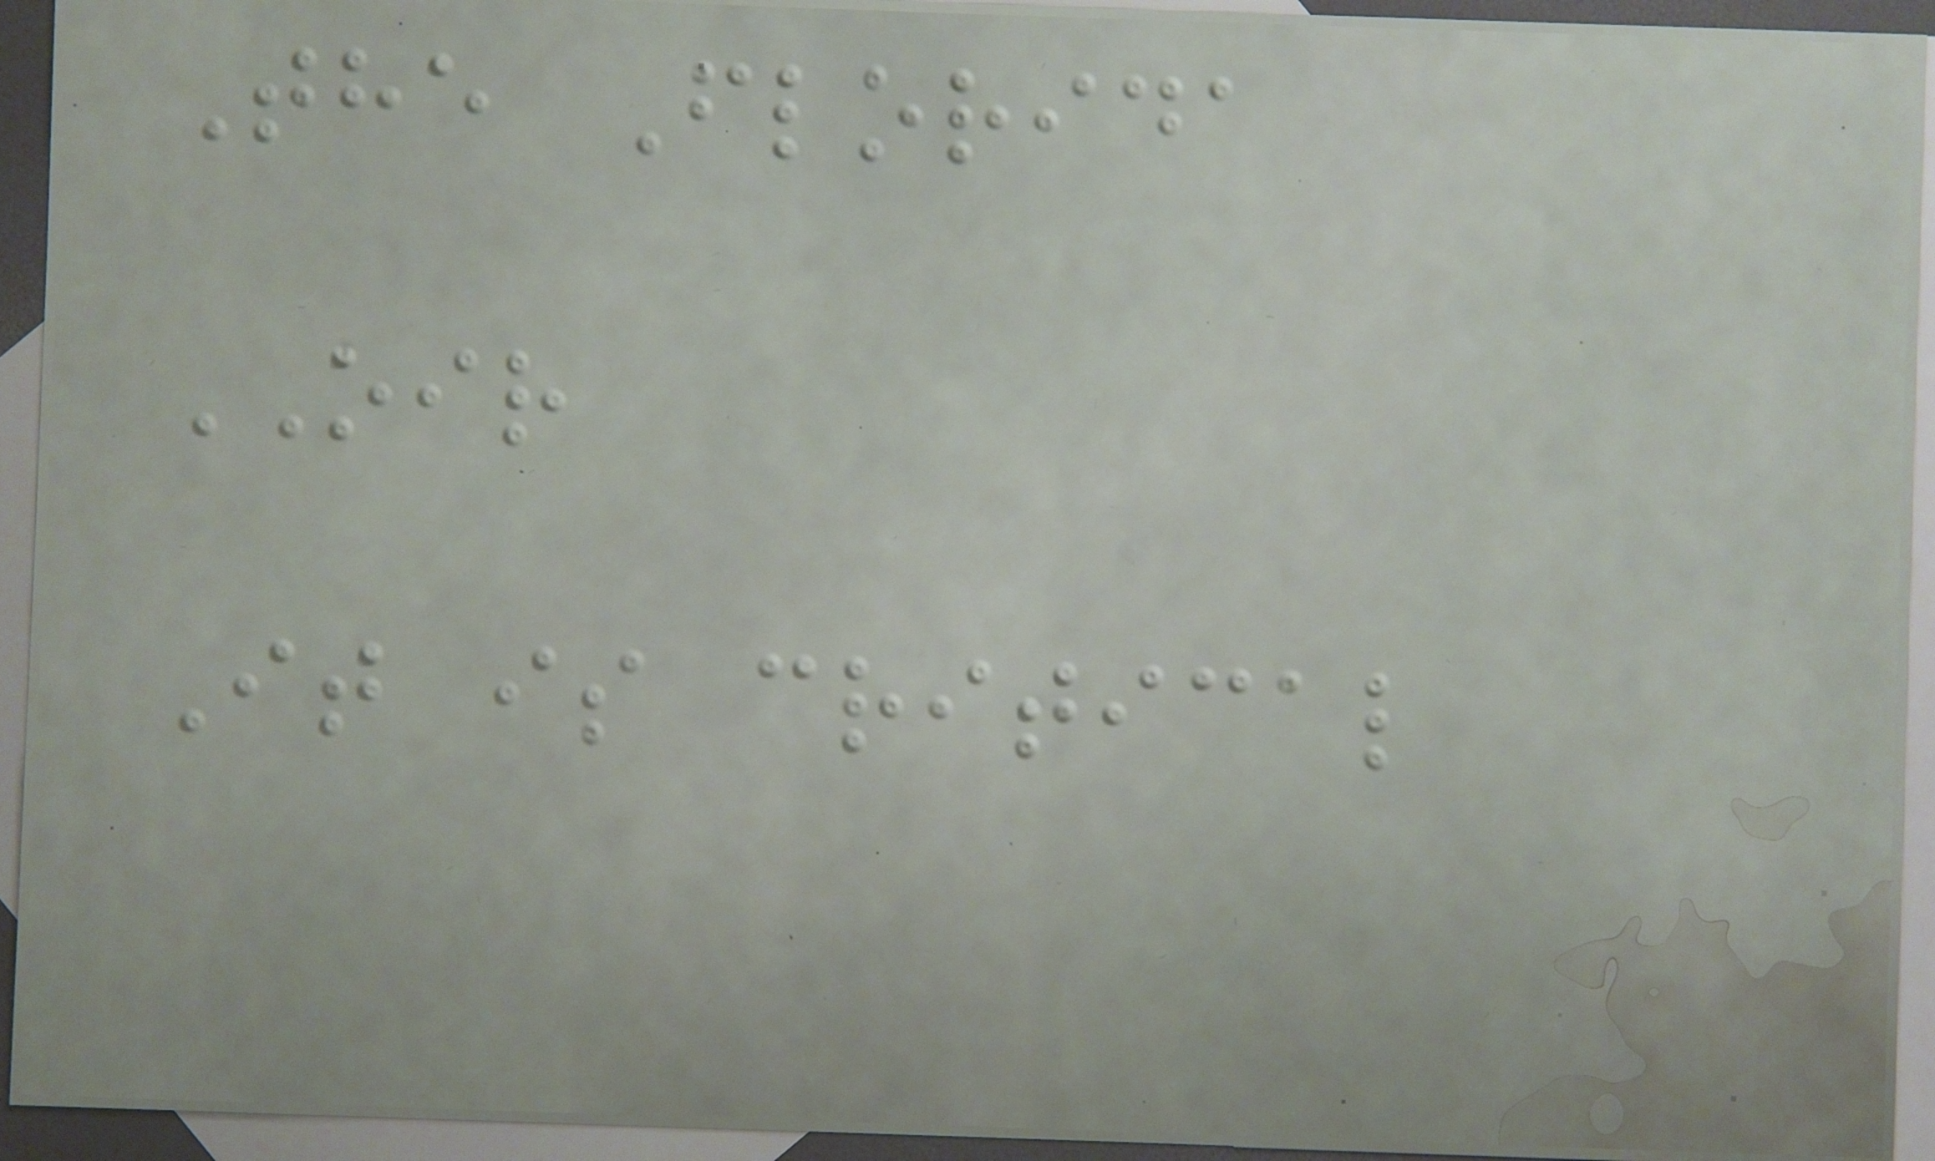The Florida
OIR
It is critical
